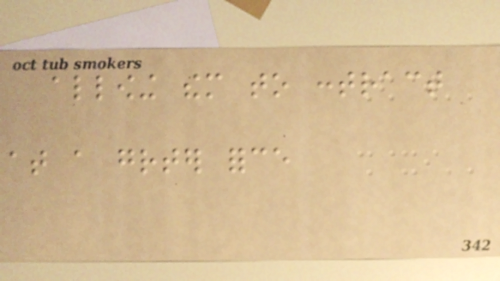allowing them to contract
at a greater force
